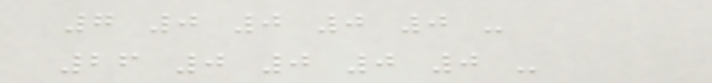7 0 0 0 0 -
26 0 0 0 0 -
